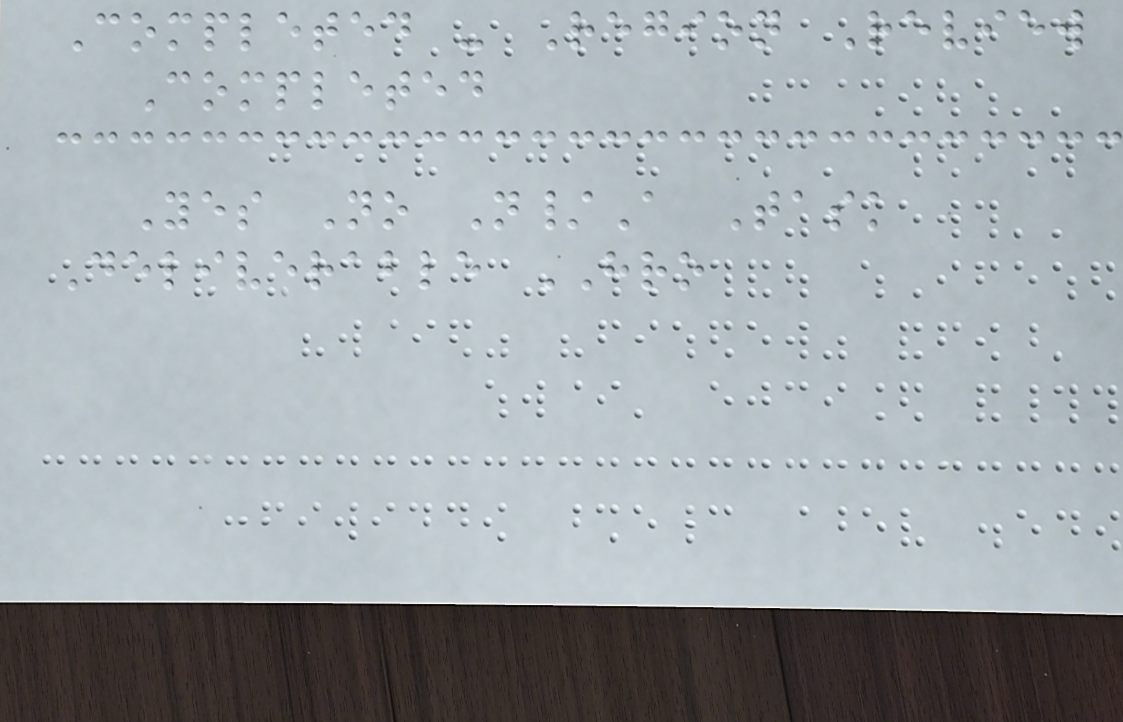Completed - Region Review
Completed
Yes No N/A Task
Deliverable HRO
